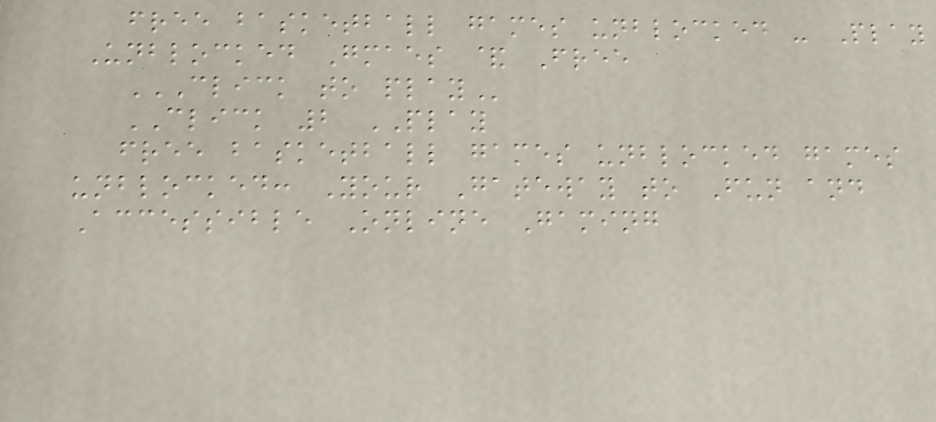free basketball games unblocked - Play
Unblocked Gmaes & Free
CLICK TO PLAY
CLICK 2 PLAY
free basketball games unblocked games
unblocked: Your Gateway to Fun and
Accessible Online Gaming
